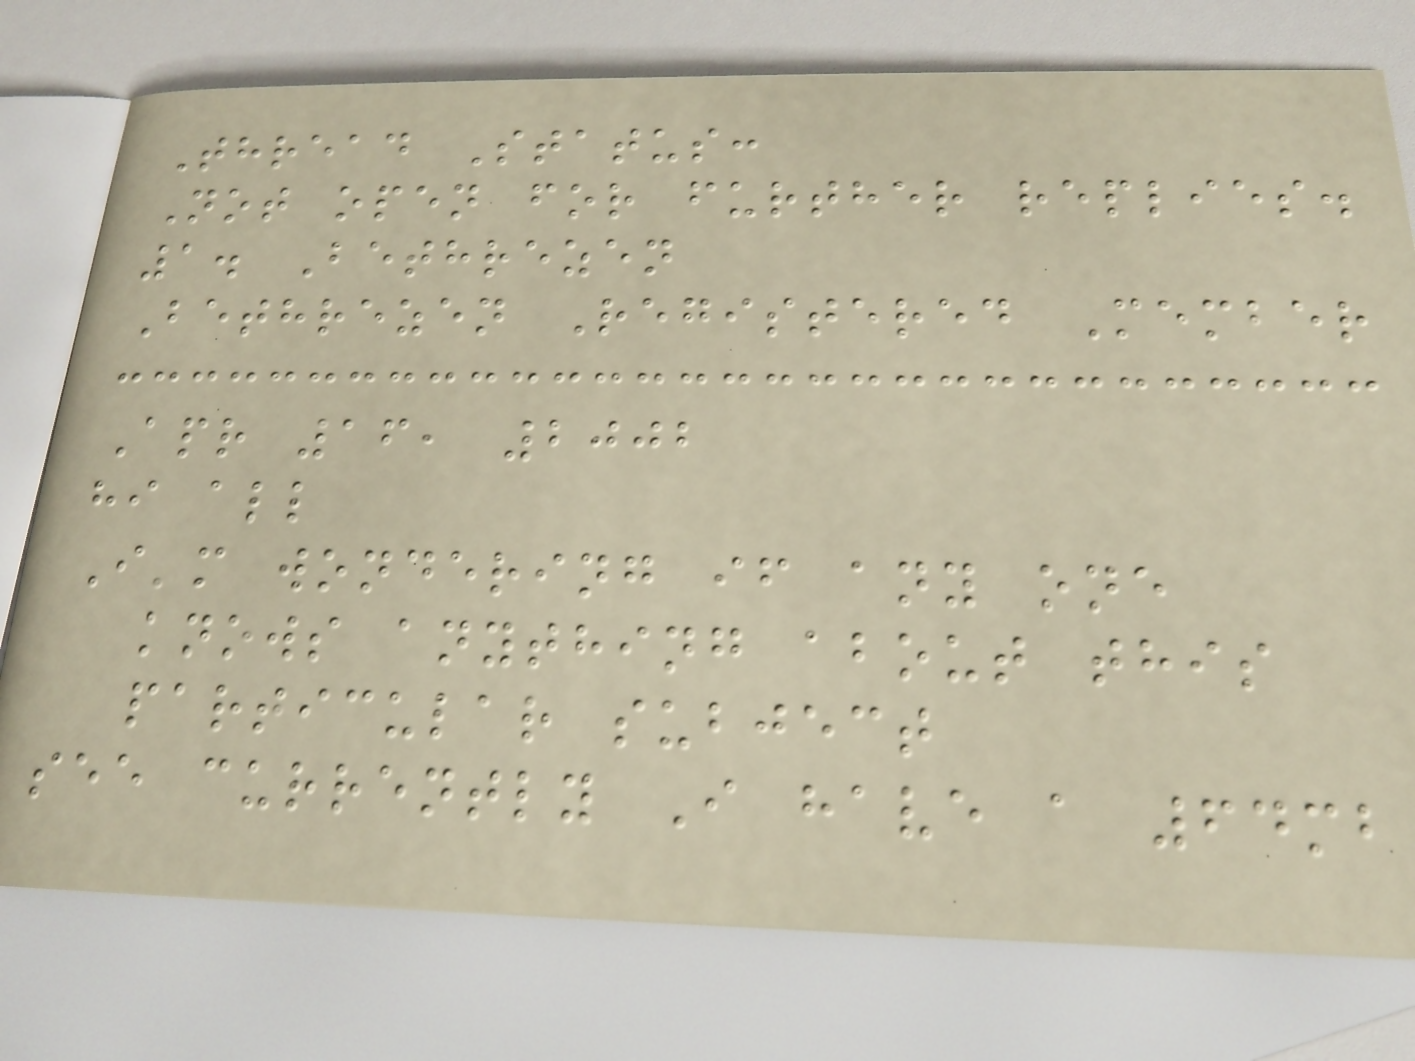Thread Status:
Not open for further replies.
1. Bethrezen
Bethrezen Registered Member
Apr 16, 2002
hi all
I'm wondering if any one
knows anything about this
particular subject
see currently I have a 64mb
